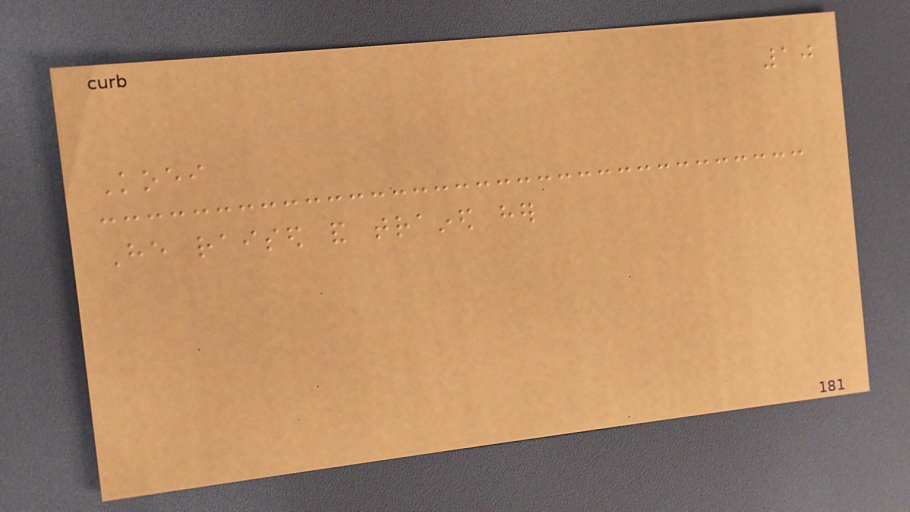10
Koei
He raised and trained her
